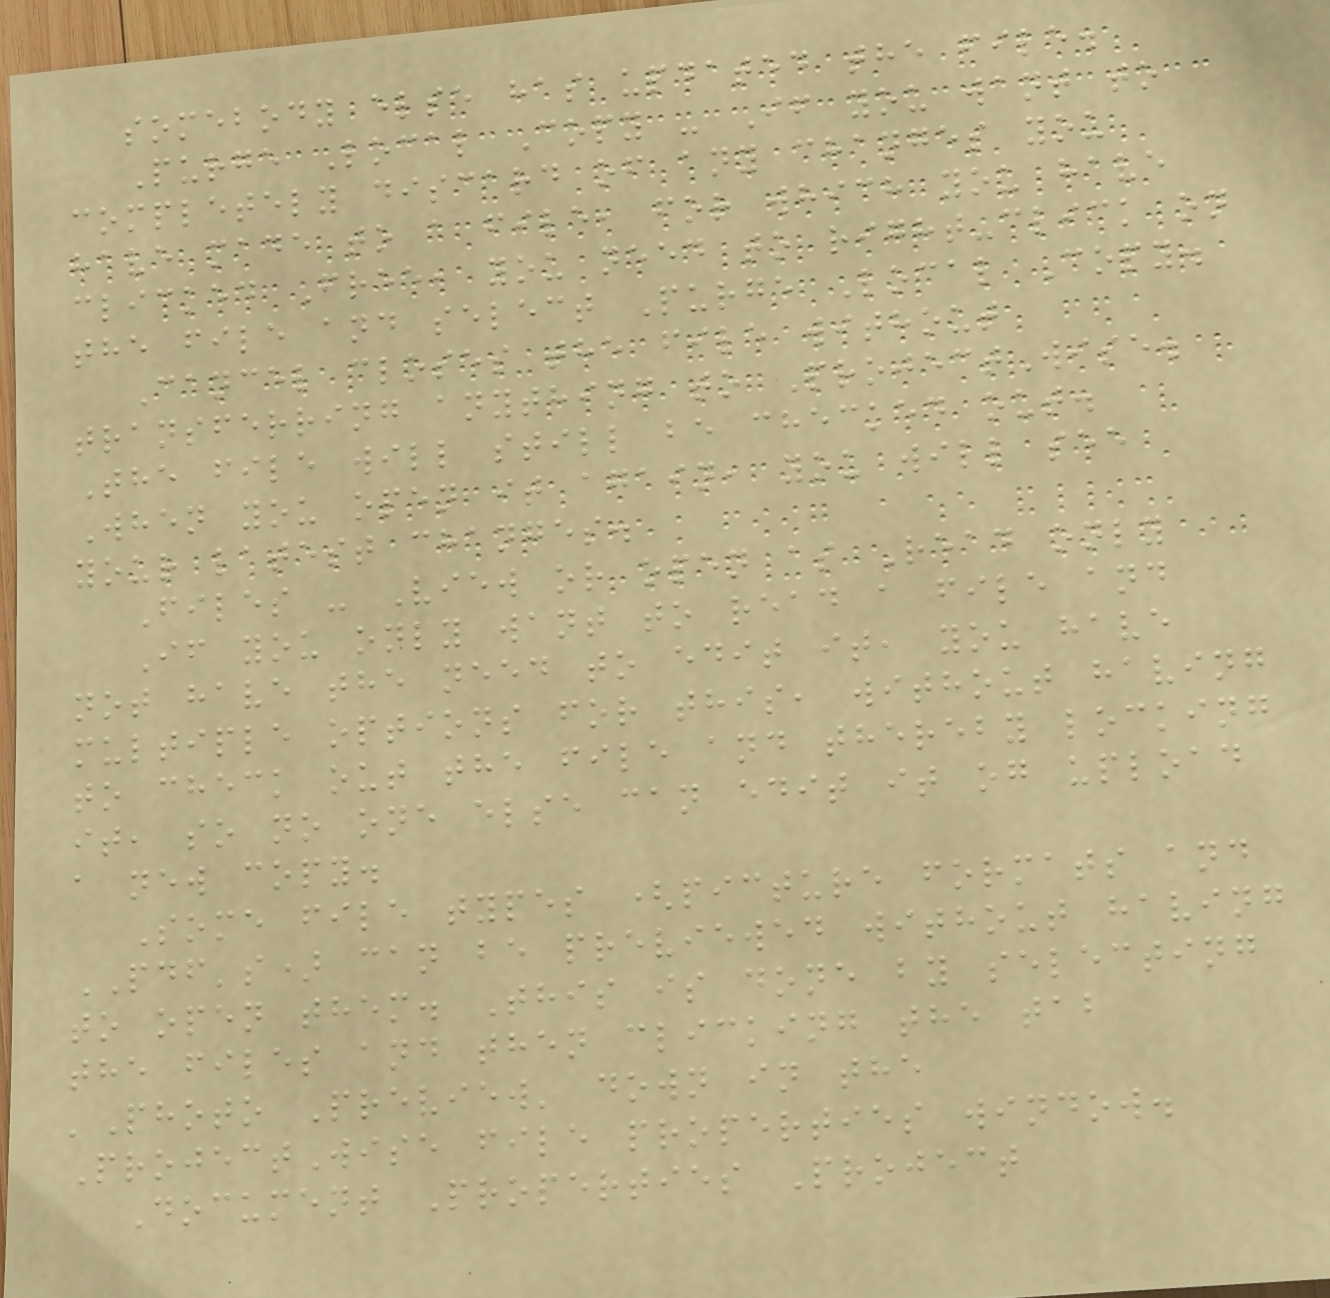somebody else has updated the file.
Purge Local Copy - If you want to
completely discard of any changes you
have made to a file, for which you have
clicked Free, you need to right-click on
the file and select Purge Local Copy.
Cancel closes the file without
transferring anything to ProjectWise.
The file will still be checked out.
When you open it again, you will see
your latest changes.
Files - View or open as Read only
If you only want to read a file and
not have the need to edit it, you have
multiple options for this, without having
to check out the file and thereby locking
it, so no one else can edit it og upload
a new copy.
Some file types (picture formats and
PDF's) can be previewed without having
to open them. This is done by selecting
the files and then clicking the tab
'Photo Preview' down in the
ProjectWise file properties window.
Document Properties Project
